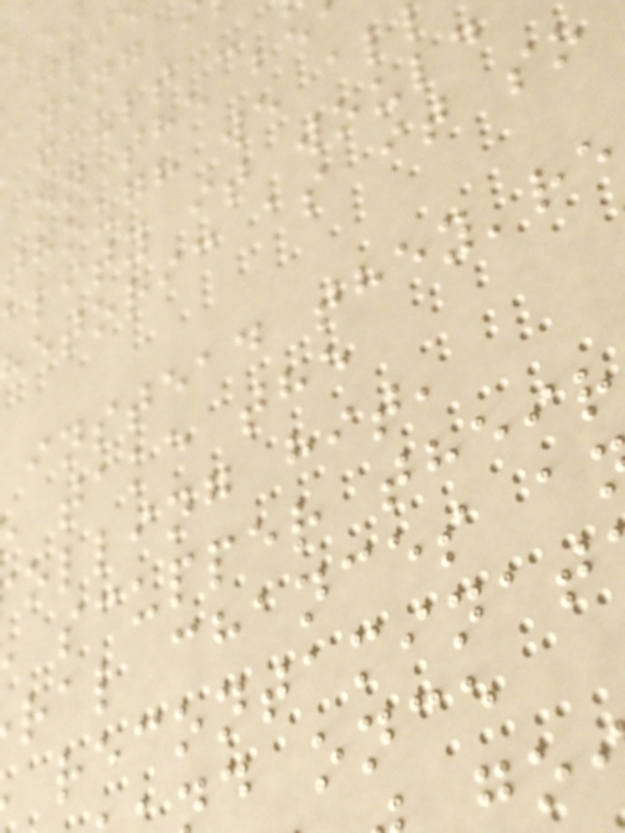fault -
on the be
though we al
ality it would
etoric as it so
instead they're
take the
olling hit,
scupper their
ral chances a
recontaminat
d once
